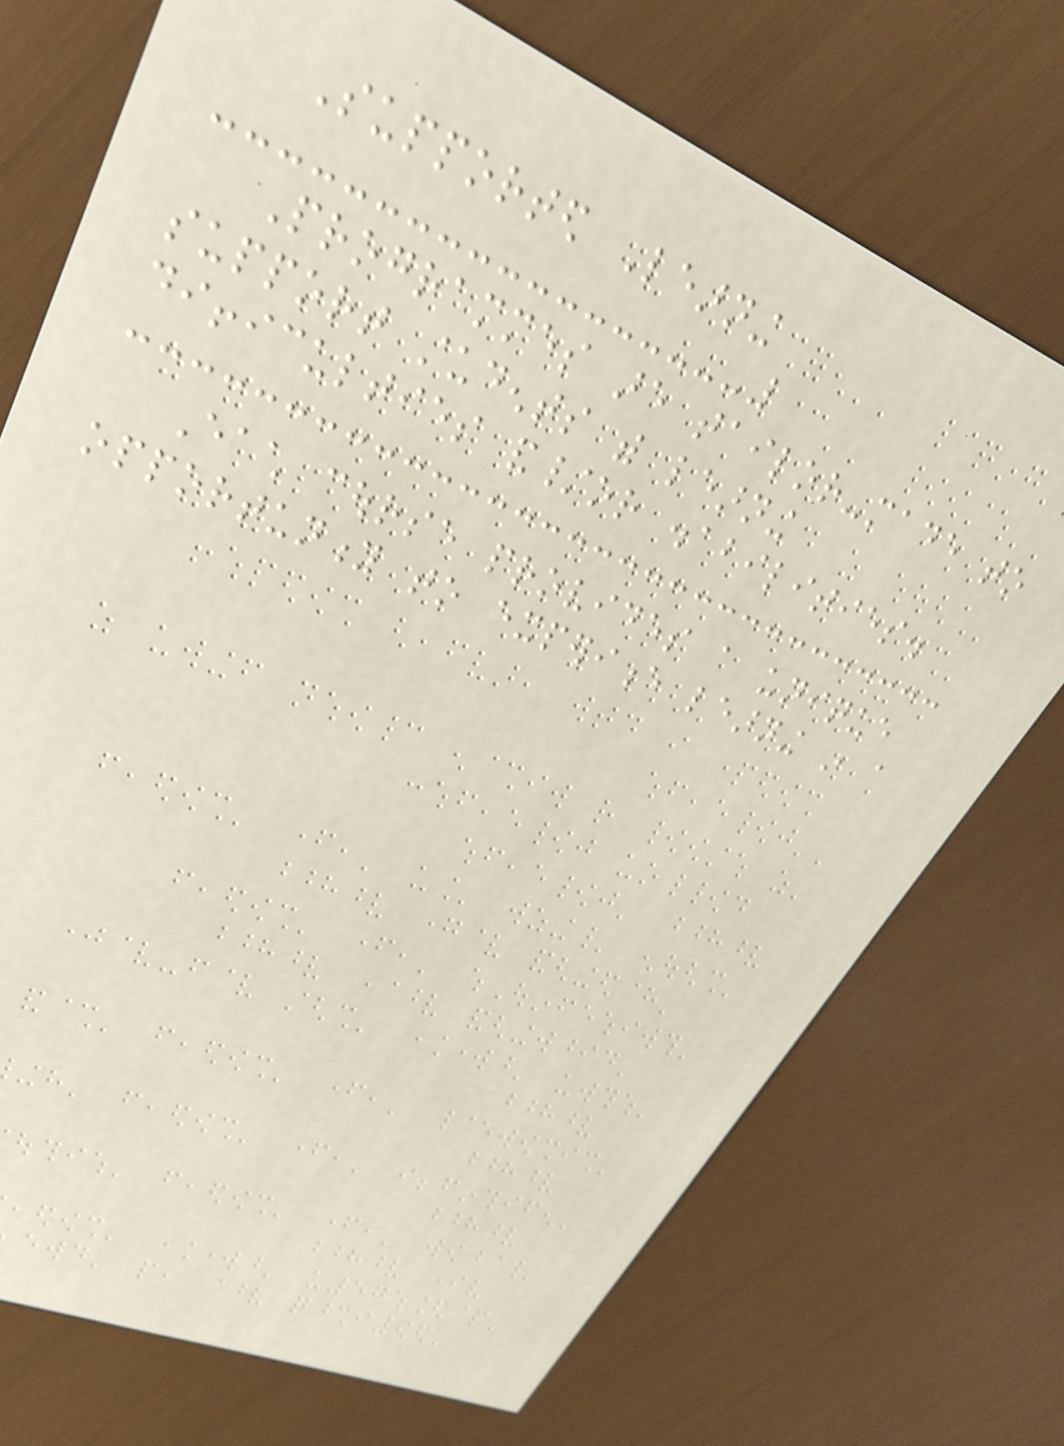Supported Learning
Programmes are tailor-made to
support students with learning
difficulties and/or disabilities.
Each course provides a unique
opportunity to experience learning in a
